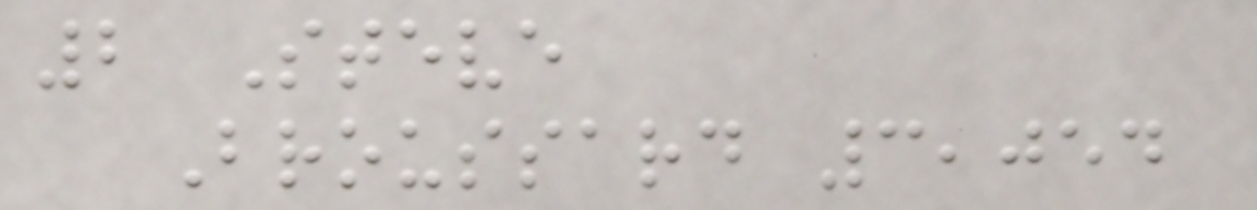2 Steve
Broussard 3,054
